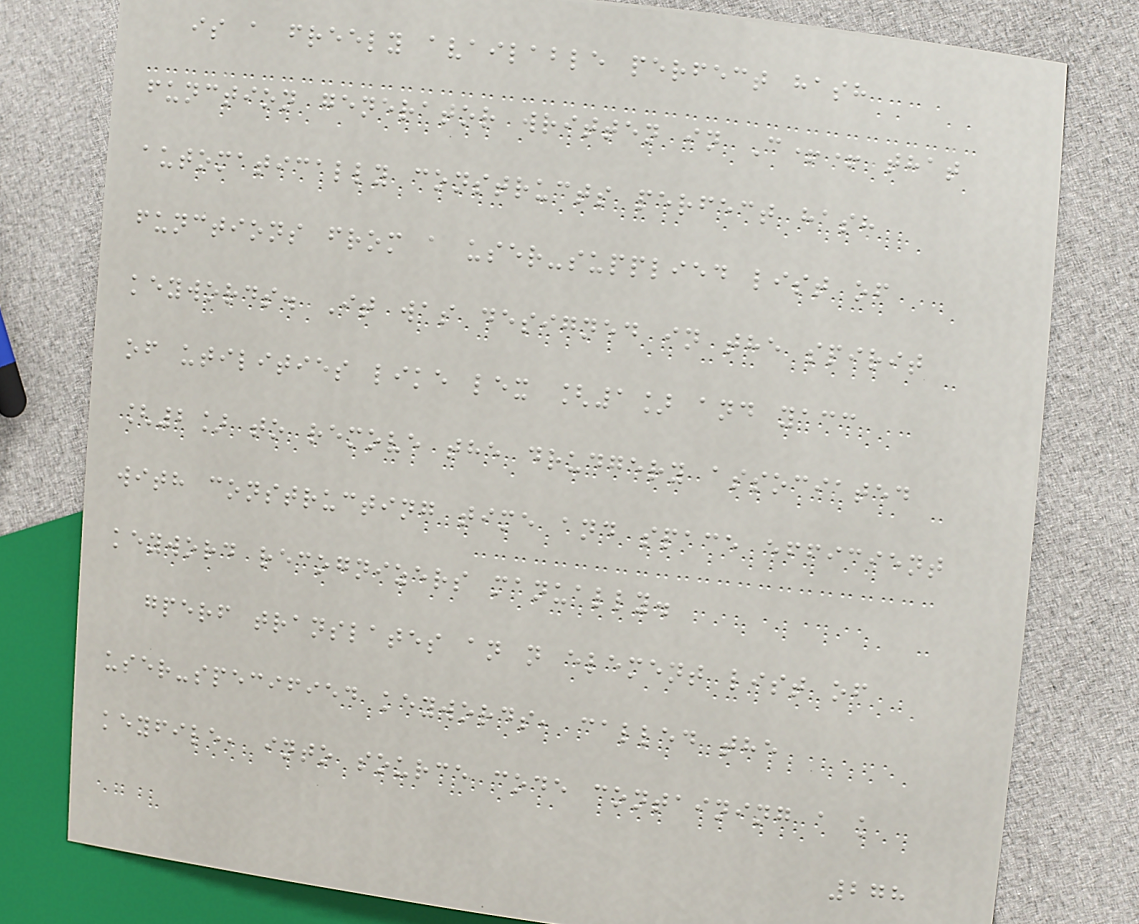is a freely available perfect hash
function generator written in C++ that
automatically constructs perfect hash
functions from a user-supplied list of
keywords. It was designed in the spirit
of utilities like lex [1] and yacc
[2] to remove the drudgery associated
with constructing time and space efficient
keyword recognizers manually.
gperf translates an n element list of
user-specified keywords, called the
keyfile, into source code containing a k
278
